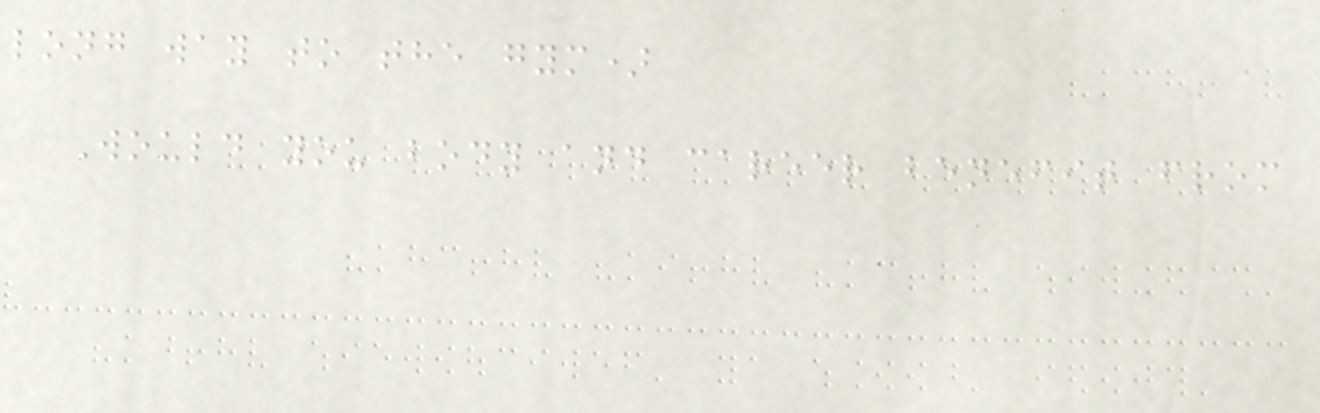long way to the gym)
Would you body and career benefit from
